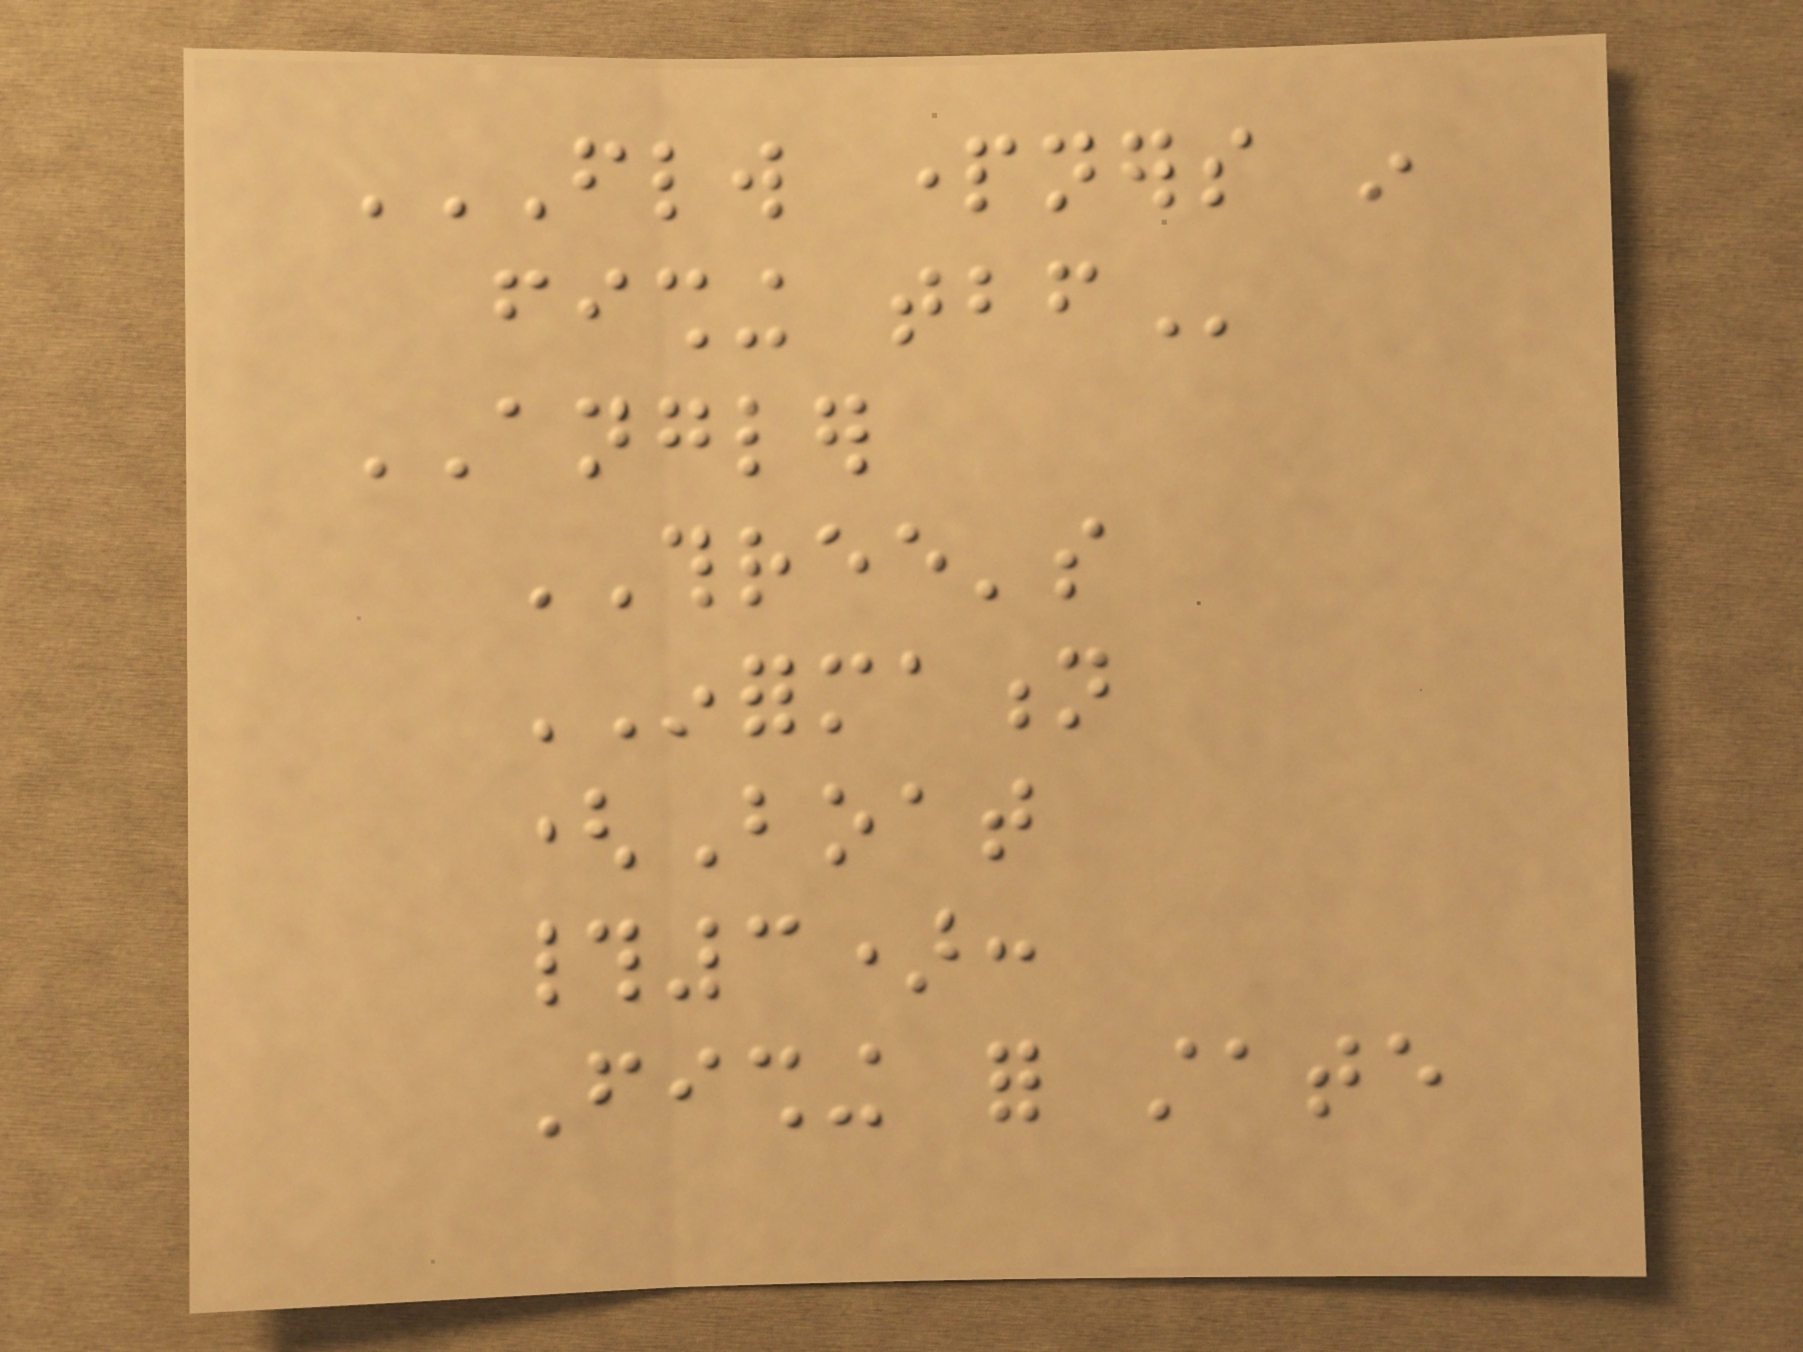FLW PARTNERS IN
FISHING TBF
ANGLER
THREE's
INFORMATION
(Boat
#3):
Fishing for state
